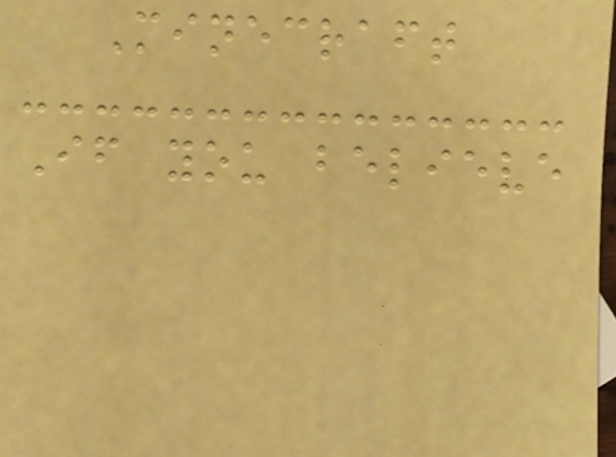Minecraft
If you believe
